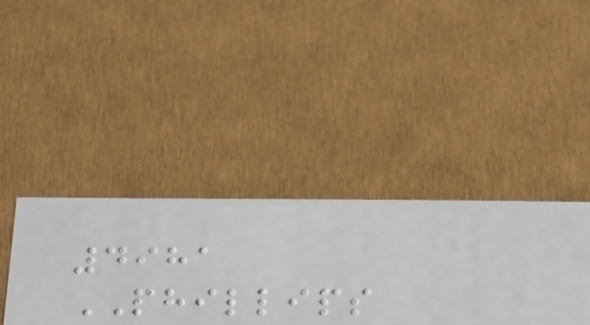4981
PHILLIPS
